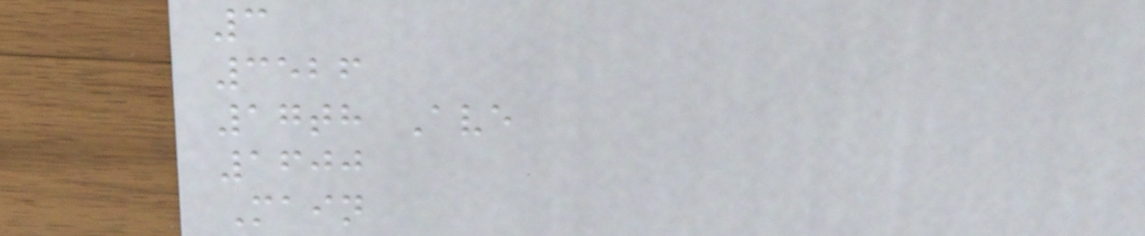3
3526
17th Ave
1600
Main
